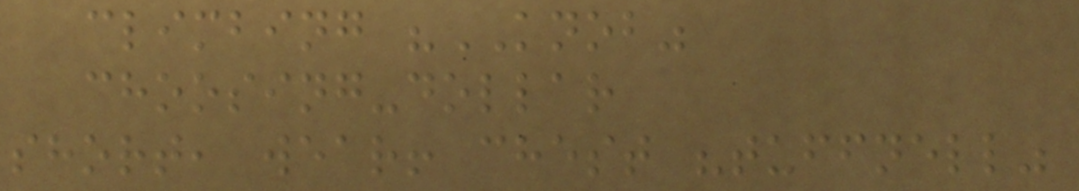climbing "KNOB"
choosing-dollar
short, wear! chest "tuffnell"
